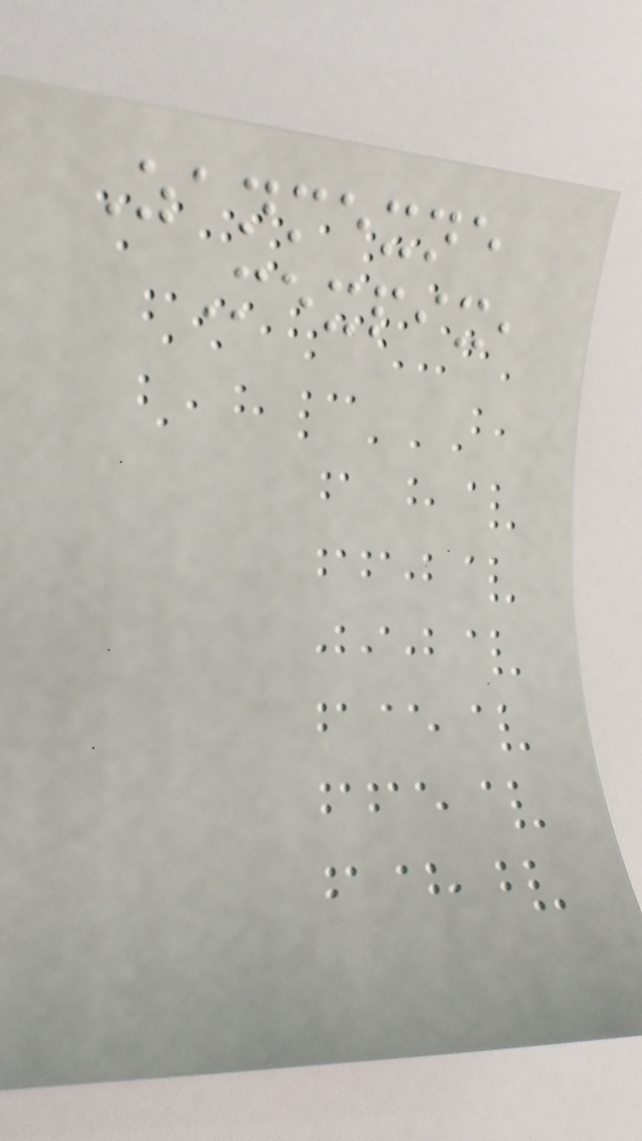Zanmexne
Mexpix,
